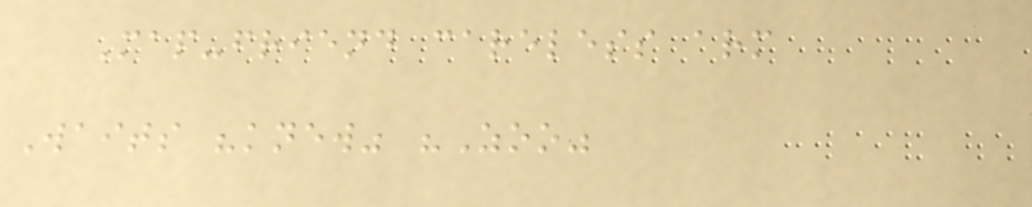Map-friend careless arm
Waits "knew" "Zoo"
